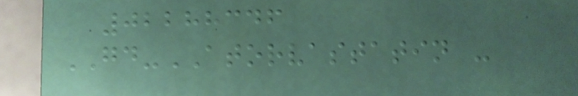02288346
GD-ATORVASTATIN -
